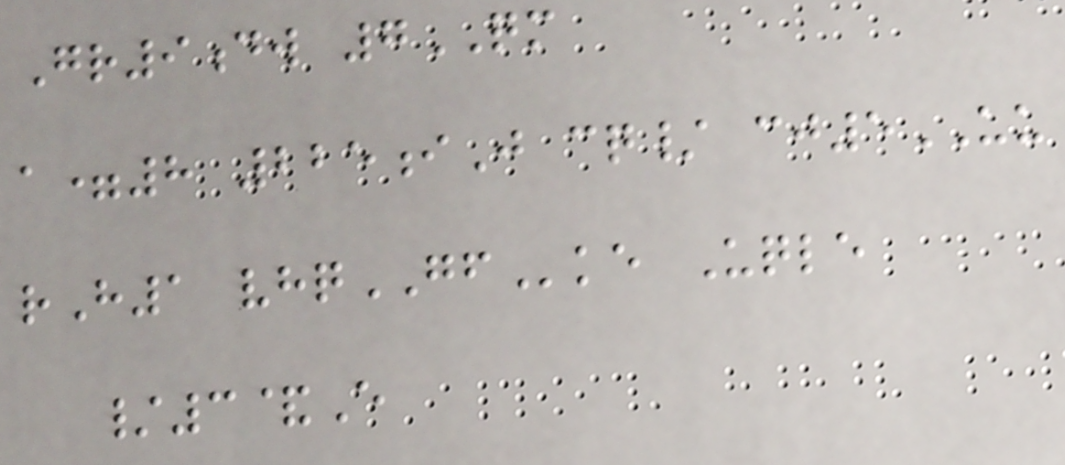Gr9dw 7QM
a=8 225iJ cq/ cj5UU
rH1 vhqGFke Uqle
/3&E
